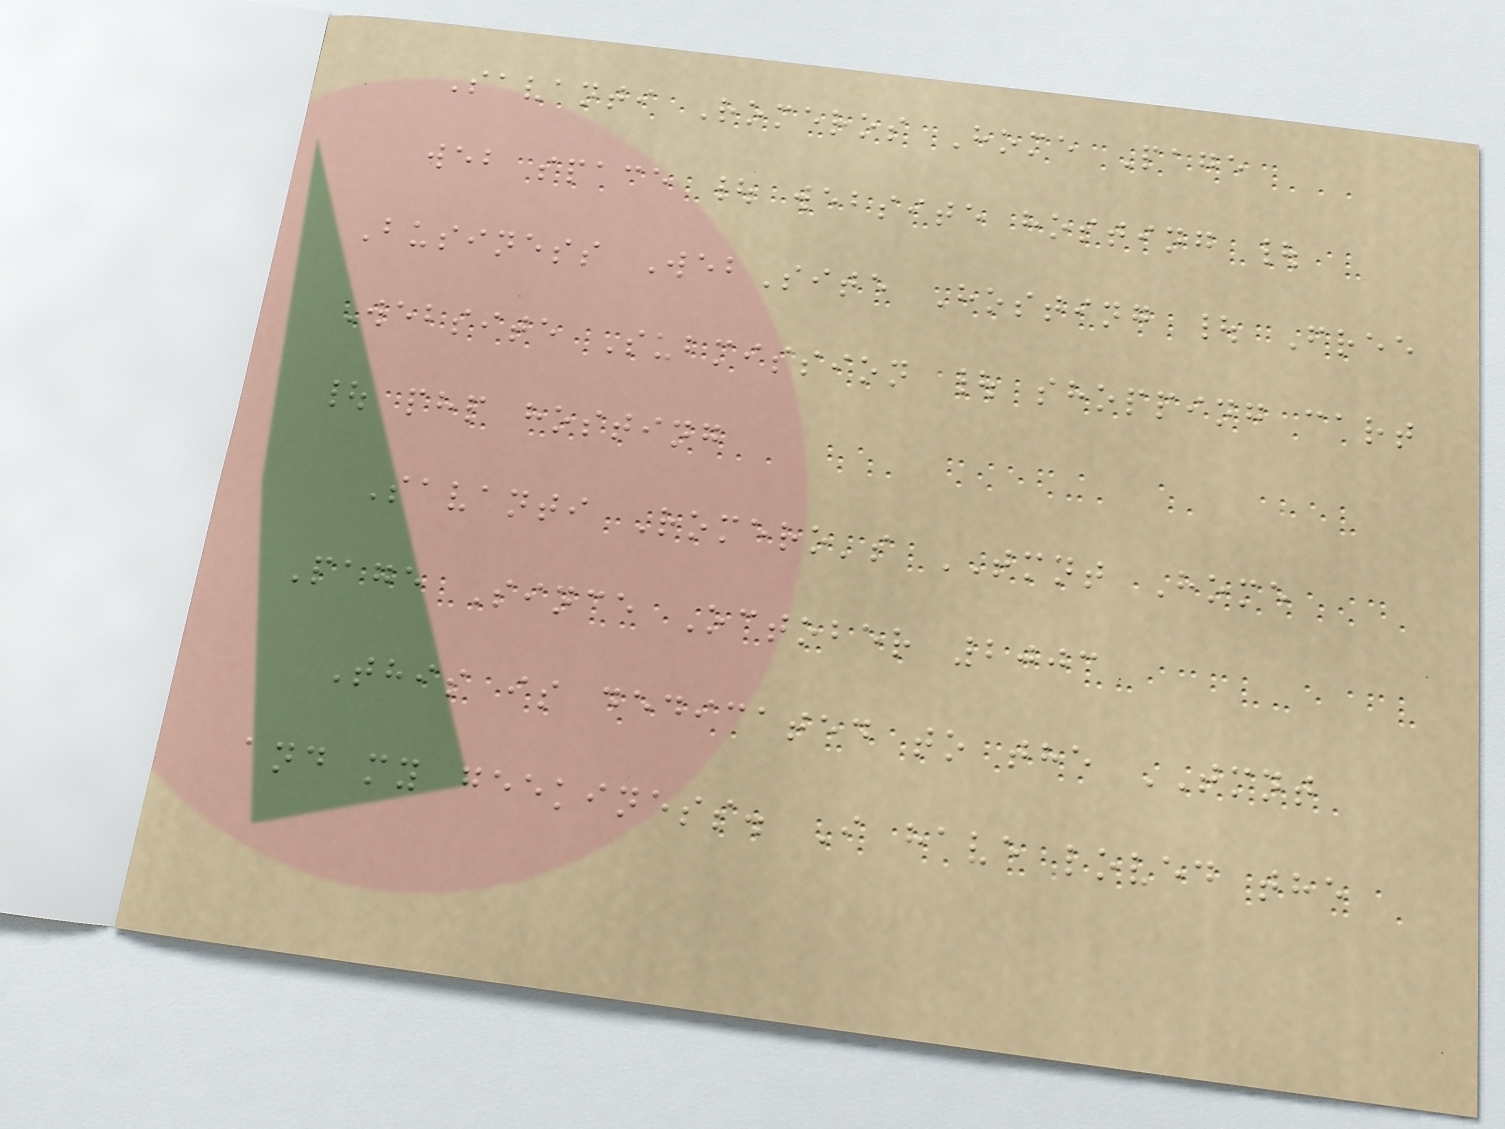Savanti Romeros Home Page
web space | website hosting |
Business WebSite Hosting | Free
Website Submission | shopping cart
| php hosting
Savanti Romero's TMNT Home
Page Since October 2003
This is dedicated to the TMNT
and my geekiness. I have loved the
